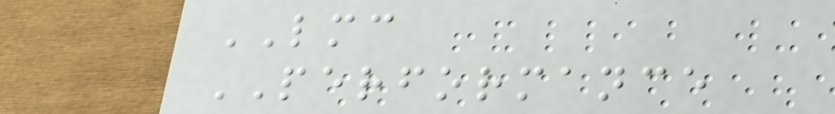LMC
PERFORMANCE
